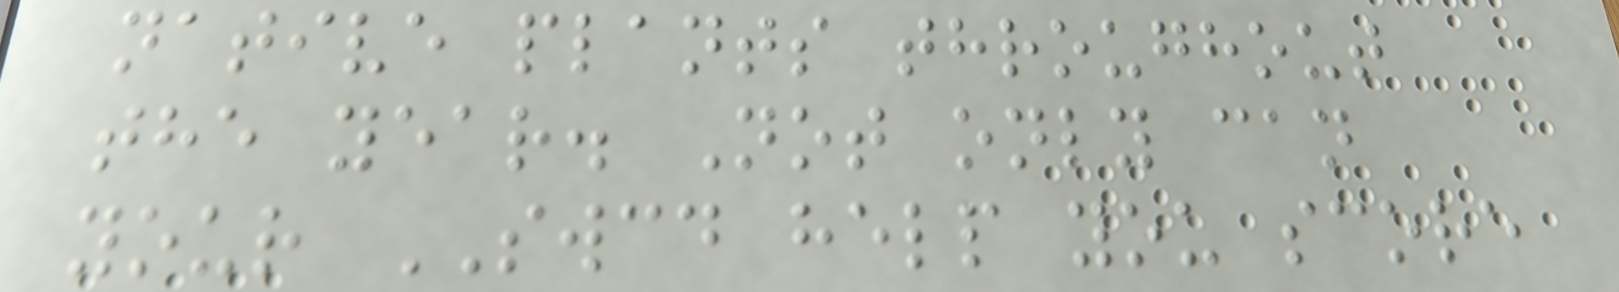native plants throughout
the year. Not only can
your SWCD help you score
